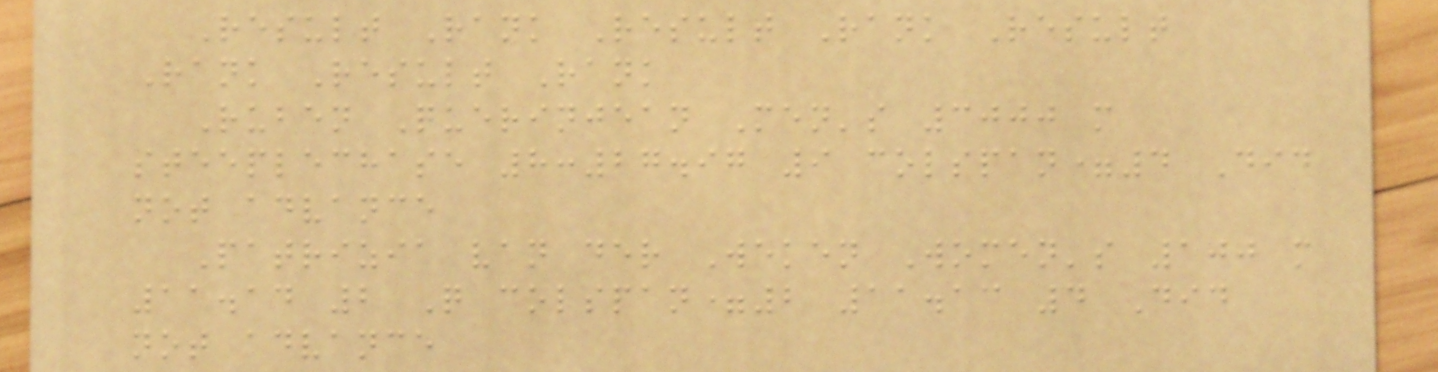Result Rank Result Rank Result
Rank Result Rank
Ruben Querinjean Men's 3000 m
steeplechase 8:27.97 9 colspan=4 Did
not advance
Patrizia van der Weken Women's 100 m
11.14 2 Q colspan=2 11.13 4 Did
not advance
